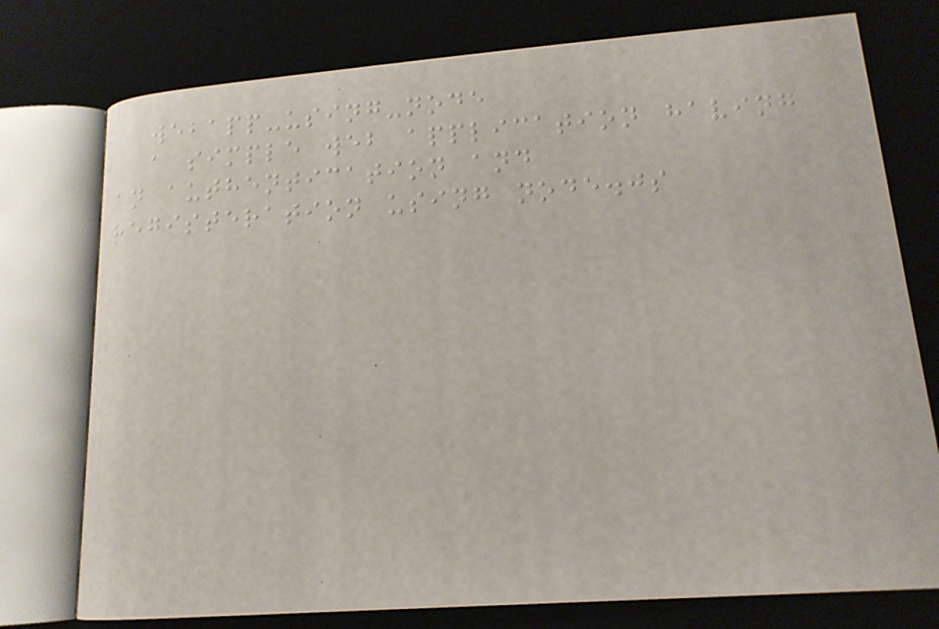webapp-using-node
a simple web application having
an authentication and
registeration using node.js
